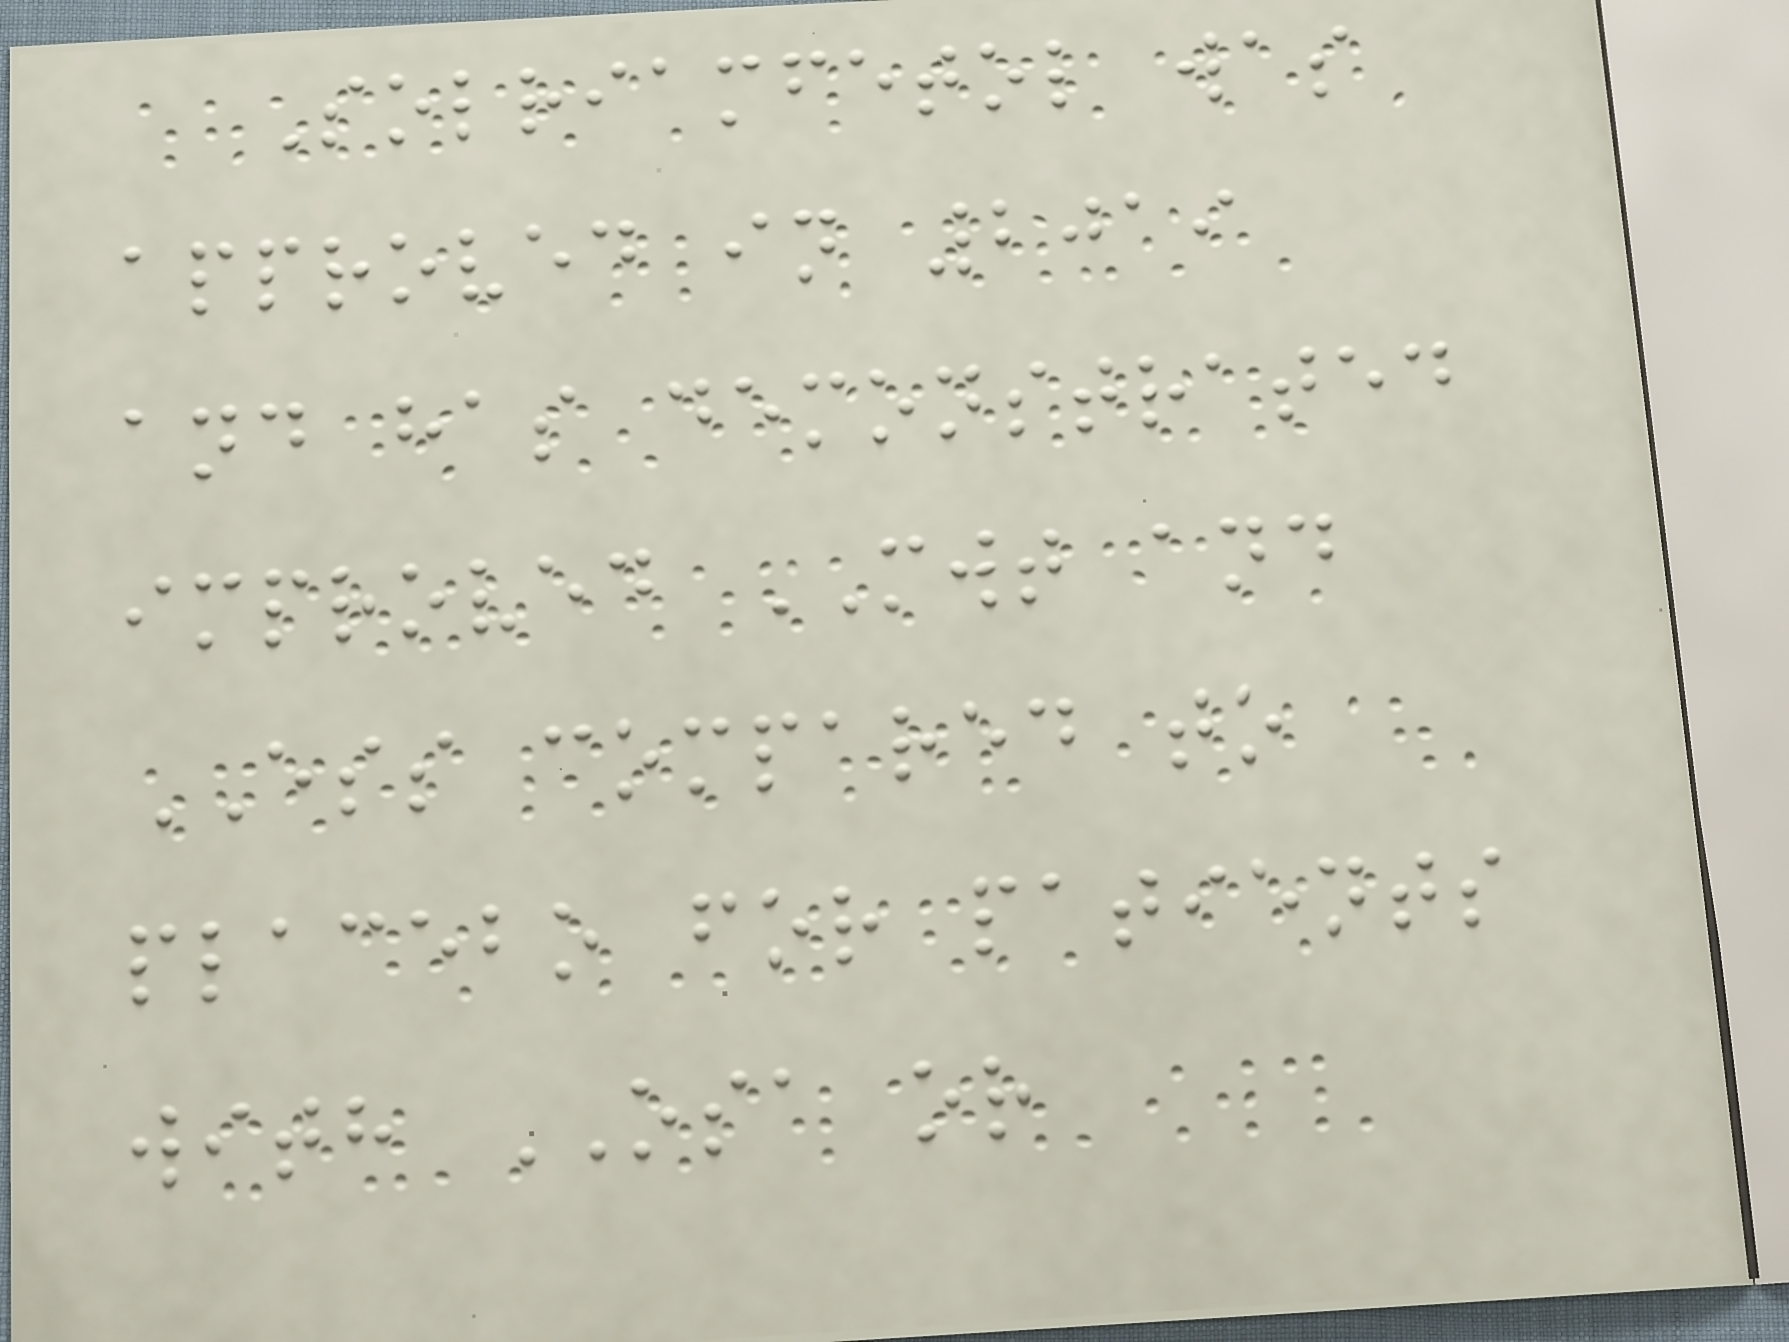Solriamfetol was
approved in 2019
and has demonstrated
improved MWT and
ESS compared to
placebo for patients
with OSA or
